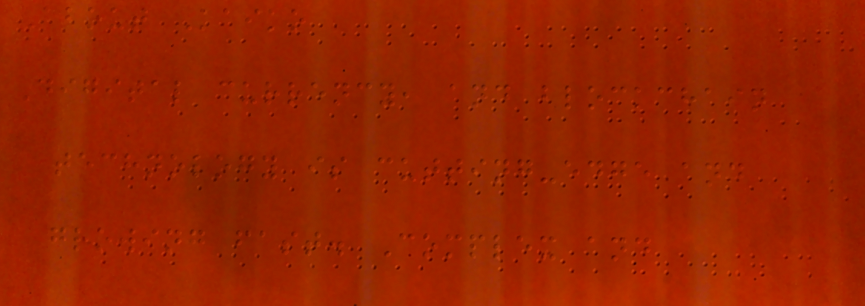About Kaiko
Digital currency, and blockchain
technology is cutting-edge and
growing fast. Complex and
